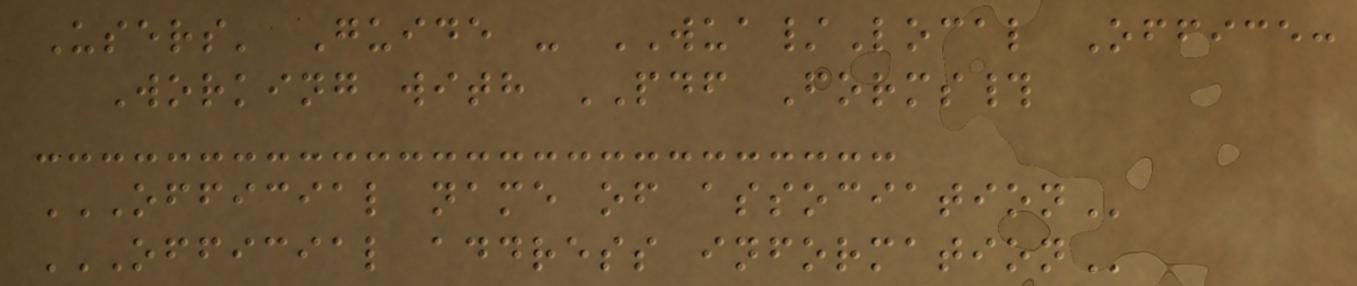Users' Guide - WUA/Local Office:
Working with PDF Forms#
OFFICIAL NAME OF ASSOCIATION
OFFICIAL ADDRESS INFORMATION
